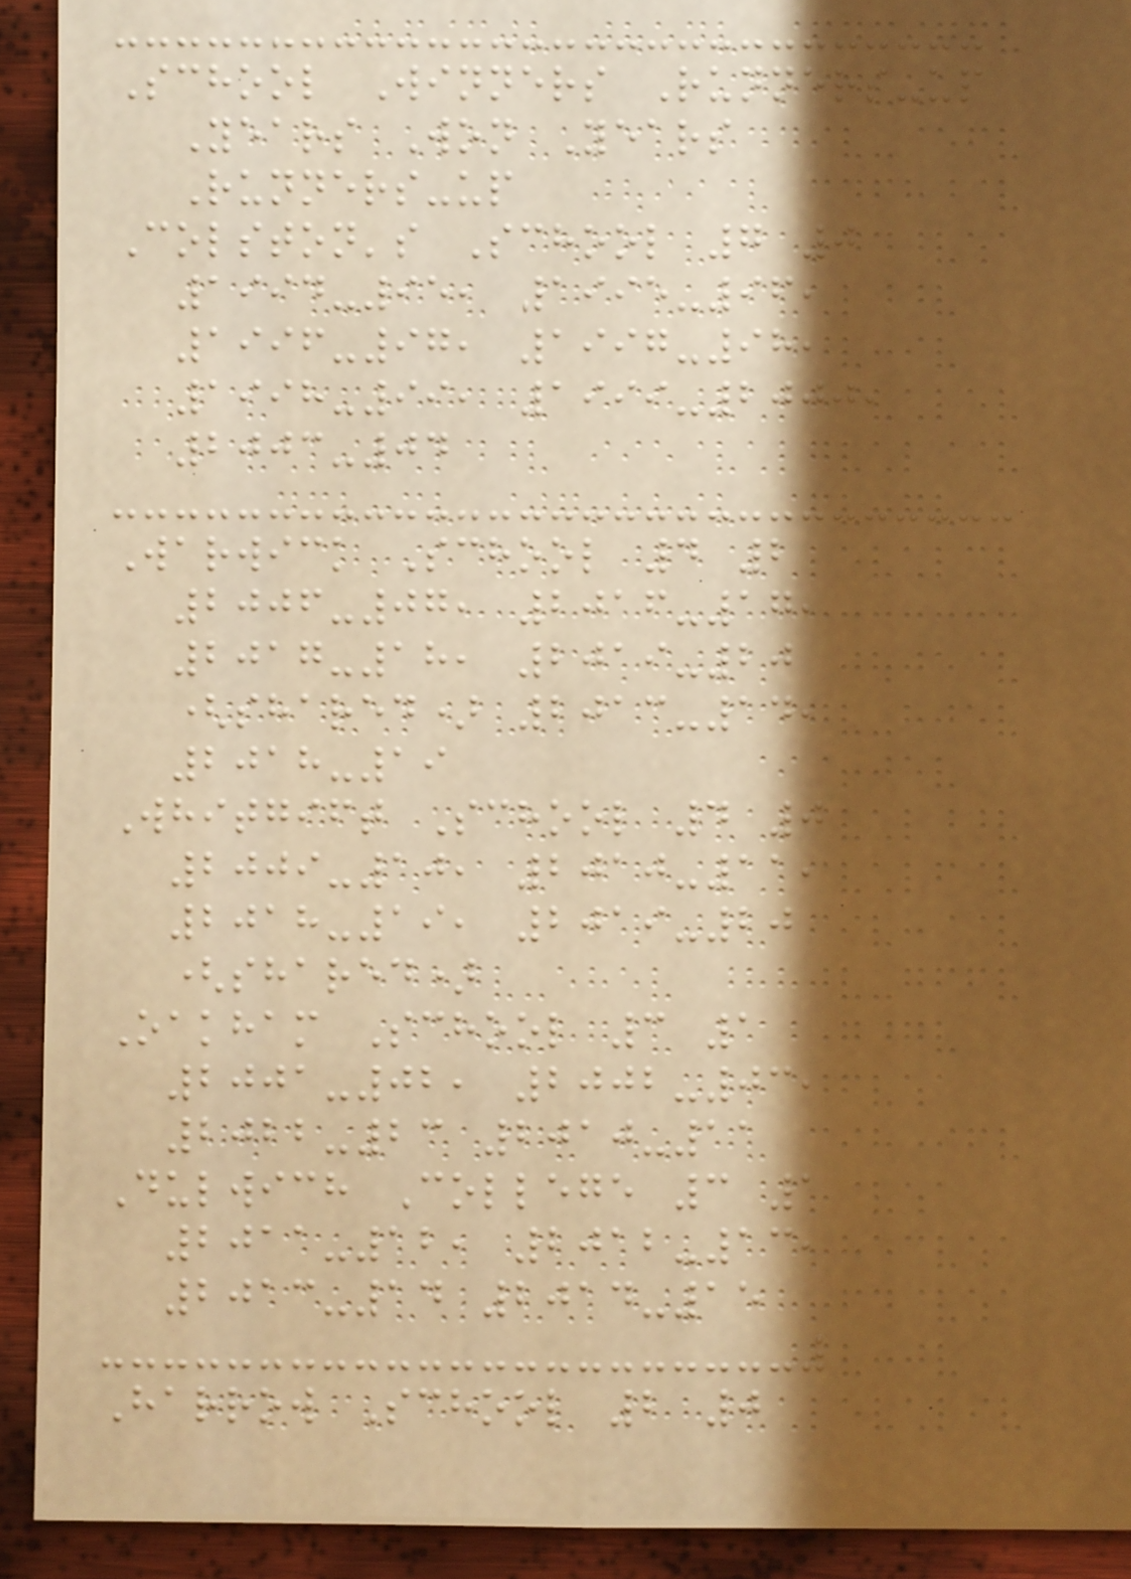School Winners Runners-up
Years Won Years
Runners-up
Colston's School 7 0
1994-95, 1995-96,
1996-97, 1997-98,
1998-99, 1999-2000,
2003-04
Warwick School 4 2
2006-07, 2016-17,
2017-18, 2019-20
(shared) 2013-14,
2018-19
Whitgift School 4 0
2009-10, 2010-11,
2018-19, 2019-20
(shared)
Oakham School 3 1
2001-02, 2002-03,
2022-23 2010-11
Dulwich College 3 1
2011-12, 2012-13,
2013-14 2014-15
Harrow School 2 0
